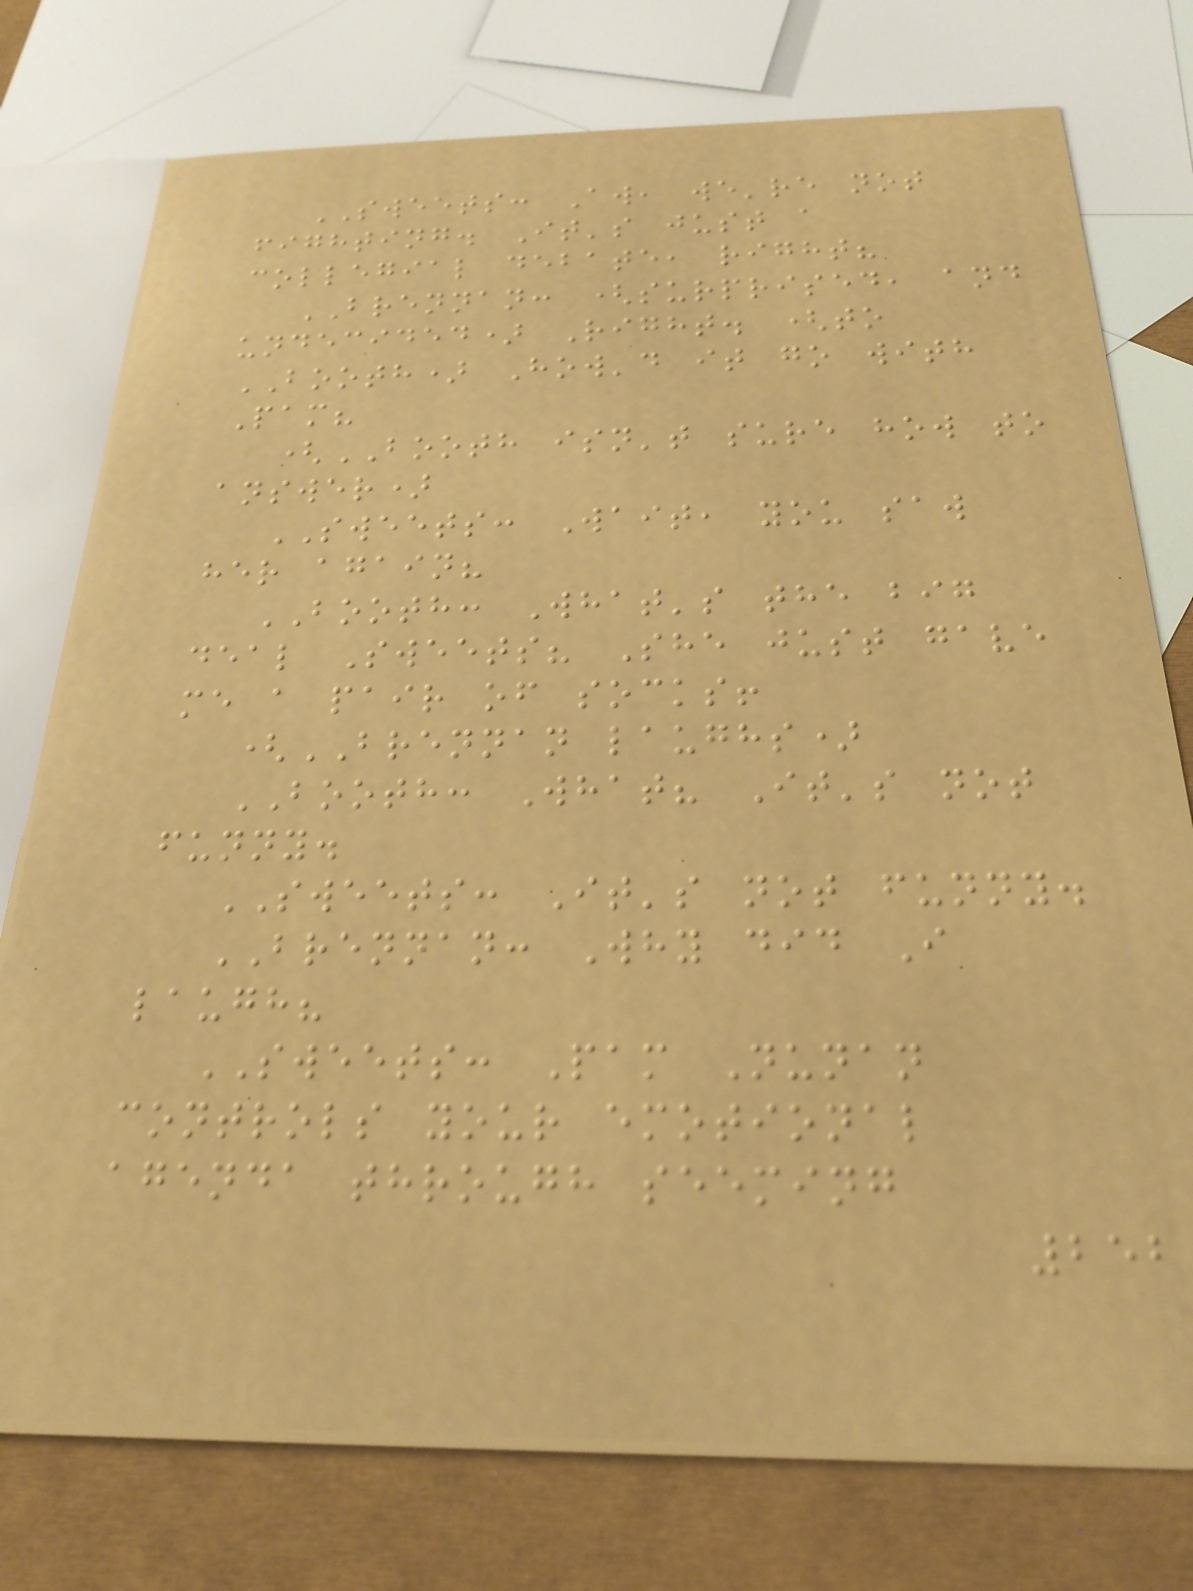SWEETS: Aw, we're not
fighting. It's just a
collegial debate, right?
BRENNAN: (surprised, and
undecided) Right. (to
BOOTH) How'd it go with
Pam?
(BOOTH isn't sure how to
answer)
SWEETS: Wait, you saw
her again?
BOOTH: What's the big
deal Sweets? She just gave
me a pair of socks!
(BRENNAN laughs)
BOOTH: What? It's not
funny.
SWEETS: It's not funny.
BRENNAN: Why did I
laugh?
SWEETS: Pam Nunan
controls your emotional
agenda through seeming
252
